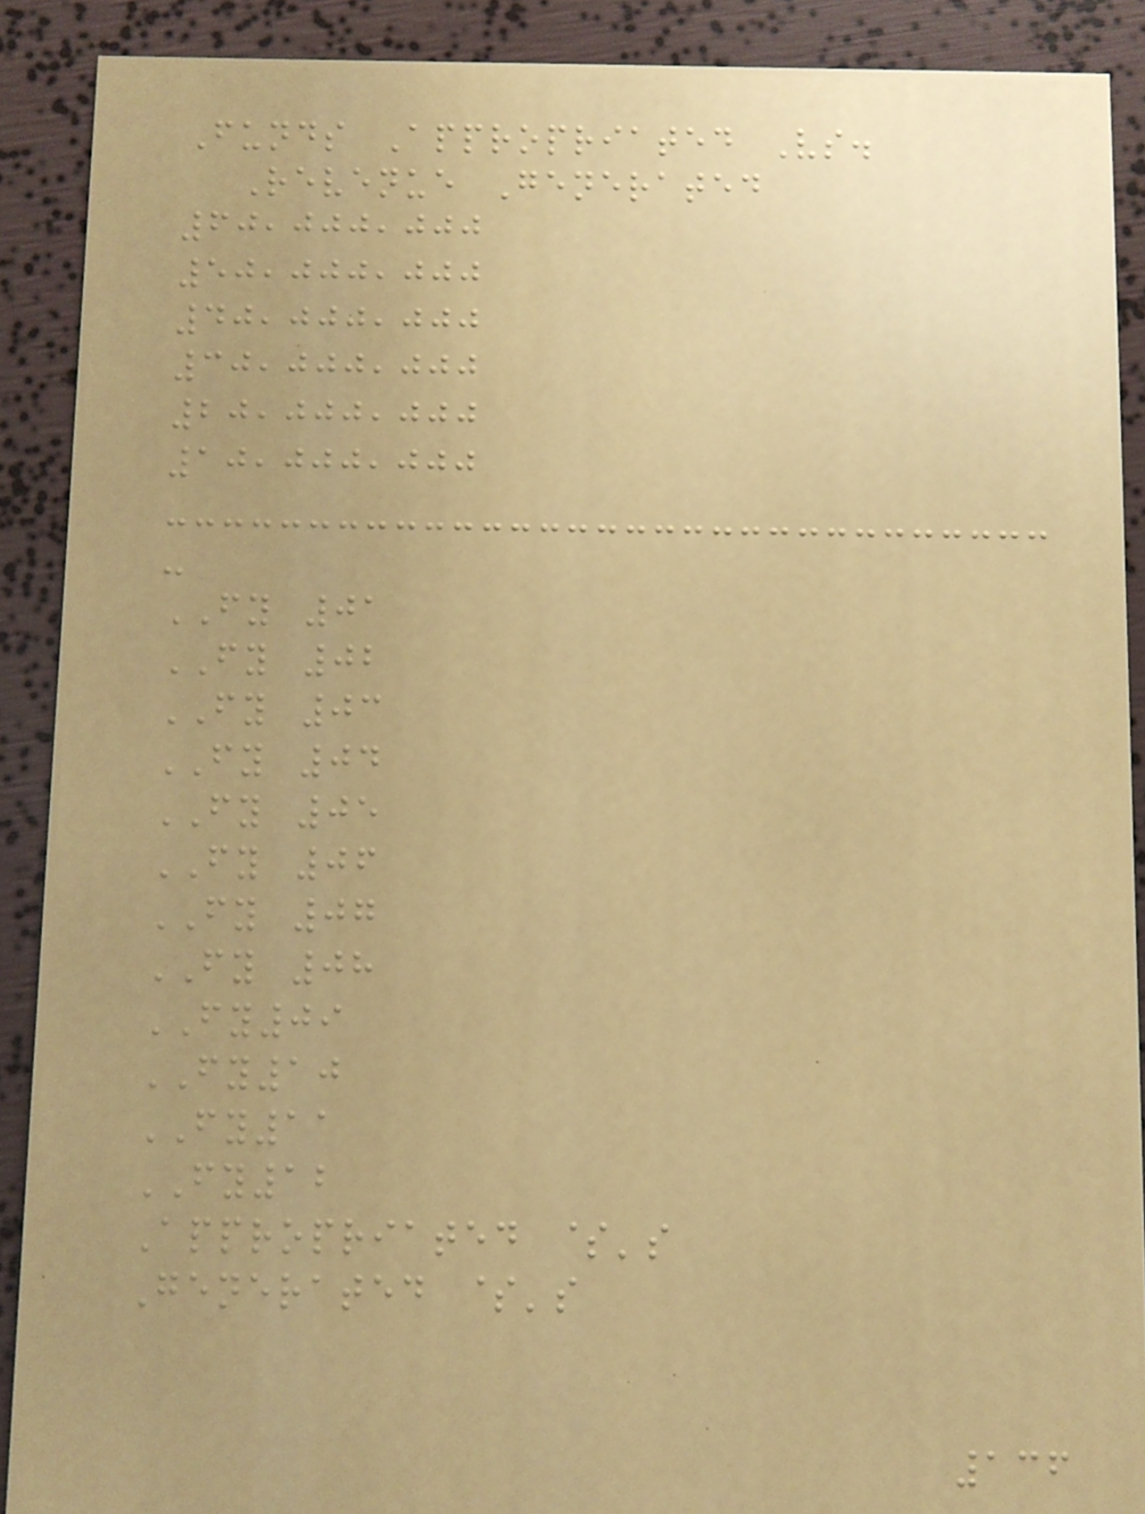Funds Appropriated Vs.
Revenue Generated
60,000,000
50,000,000
40,000,000
30,000,000
20,000,000
10,000,000
-
FY 01
FY 02
FY 03
FY 04
FY 05
FY 06
FY 07
FY 08
FY09
FY10
FY11
FY12
Appropriated $'s
Generated $'s
136
